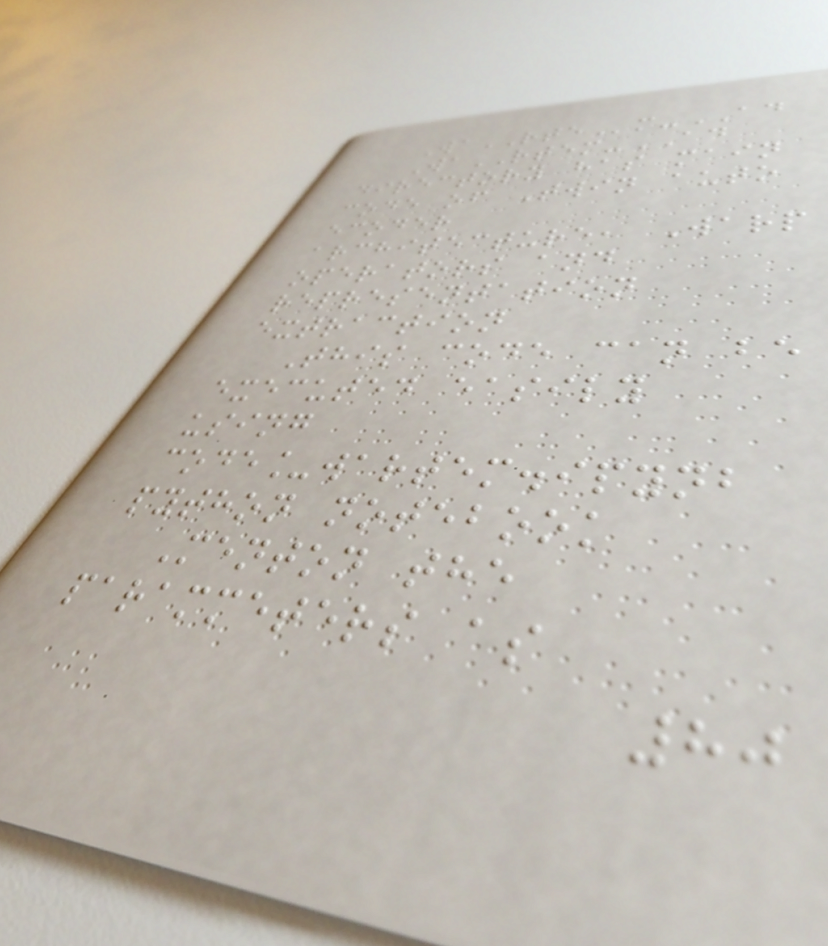WaRTEm-AD
WaRTEM-AD
directory has main
code of Twin auto
ecoder
architecture, Warp
operators and
representation
extraction
This code can be
executed easily
using
code_wartem.ipynb
python notebook
Menton the
parammeters as
80
